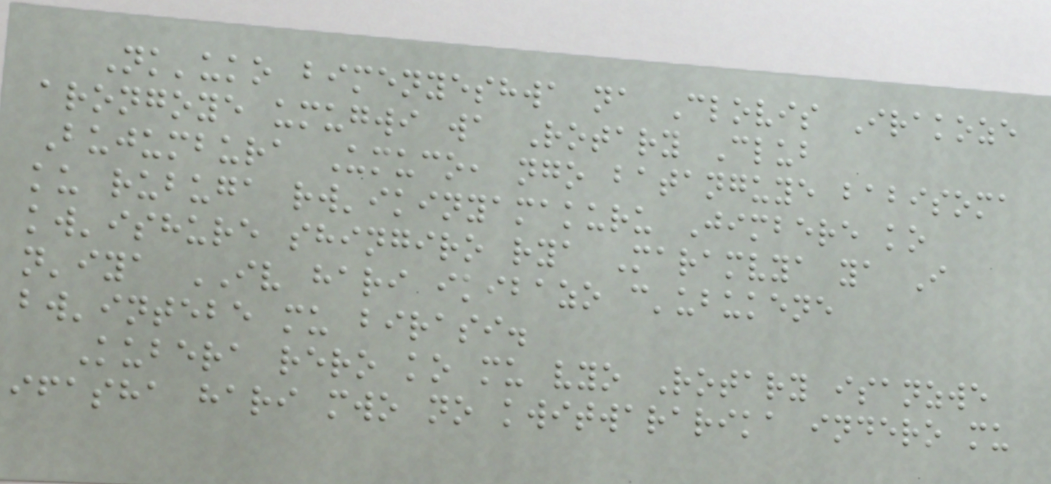Nk'uko bimenyeshwa na Clovis Irakoze
arongoye umugwi wa Rotary Club
Bujumbura Umuco, ngo batanguye babisoma
ku rubuga rw'ikinyamakuru Jimbere ko
kw'ishure shingiro rya Maramvya ya I
n'iya IV hari ikibazo c'ubukene
bw'intebe mu birasi.
Kubera rero ko mu vyo Rotary isanzwe
ifasha hari mwo no kwitwararika indero mu
